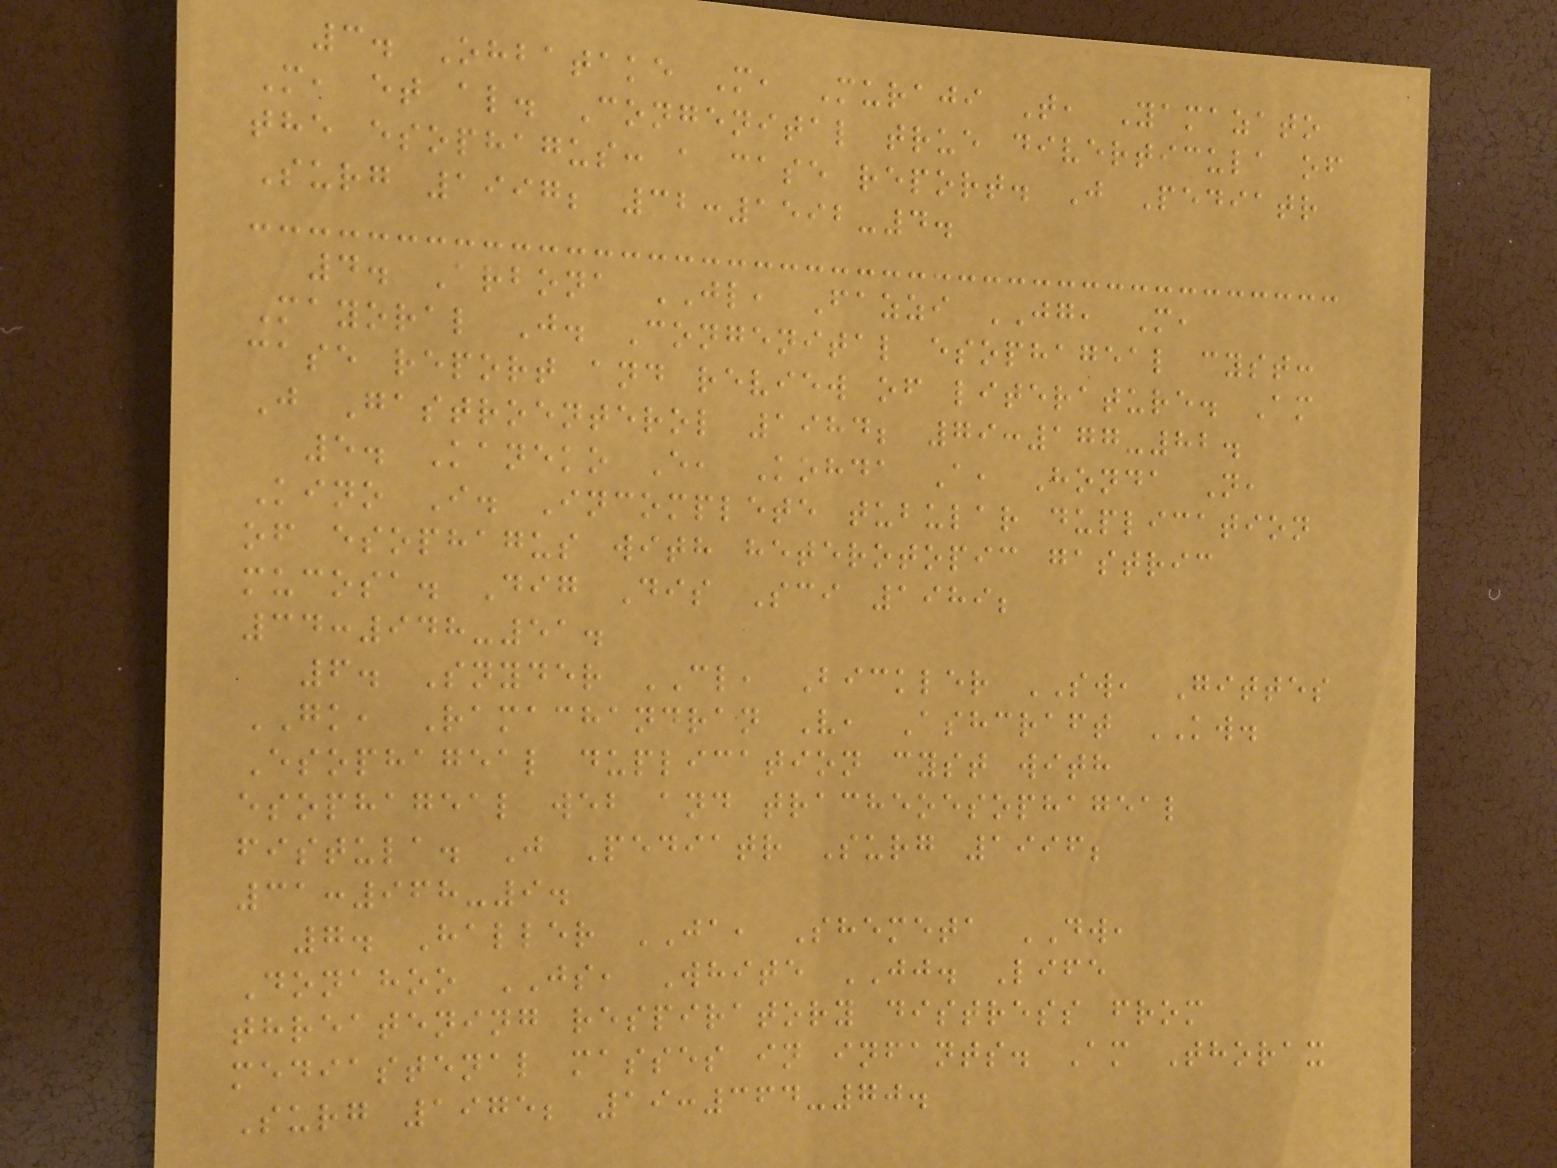3. Ohbatake M, Muraji T, Yamazato
M, et al. Congenital true diverticula of
the esophagus: a case report. J Pediatr
Surg 1997; 32:1592-4.
4. Arbona JL, Fazzi JG, M,
Mayoral J. Congenital esophageal cyst:
case report and review of literature. Am
J Gastroenterol 1984; 79:177-82.
5. Kaneko E, Kohda A, Honda N,
Kino I. Incomplete tubular duplication
of esophagus with heterotopic gastric
mucosa. Dig Dis Sci 1989;
34:948-51.
6. Snyder CL, Bickler SW, Gittes
GK, Ramachandran V, Ashcraft KW.
Esophageal duplication cyst with
esophageal web and tracheoesophageal
fistula. J Pediatr Surg 1996;
31:968-9.
7. Haller JA, Shemeta DW,
Donahoo JS, White JJ. Life
threatening respiratory distress from
mediastenal masses in infants. Am Thorax
Surg 1975; 19:364-70.
